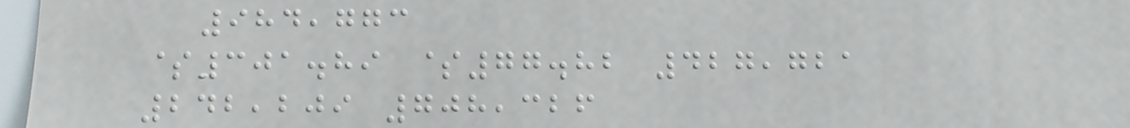984,773
$301.89 $77.82 427,721
242,209 708,326
